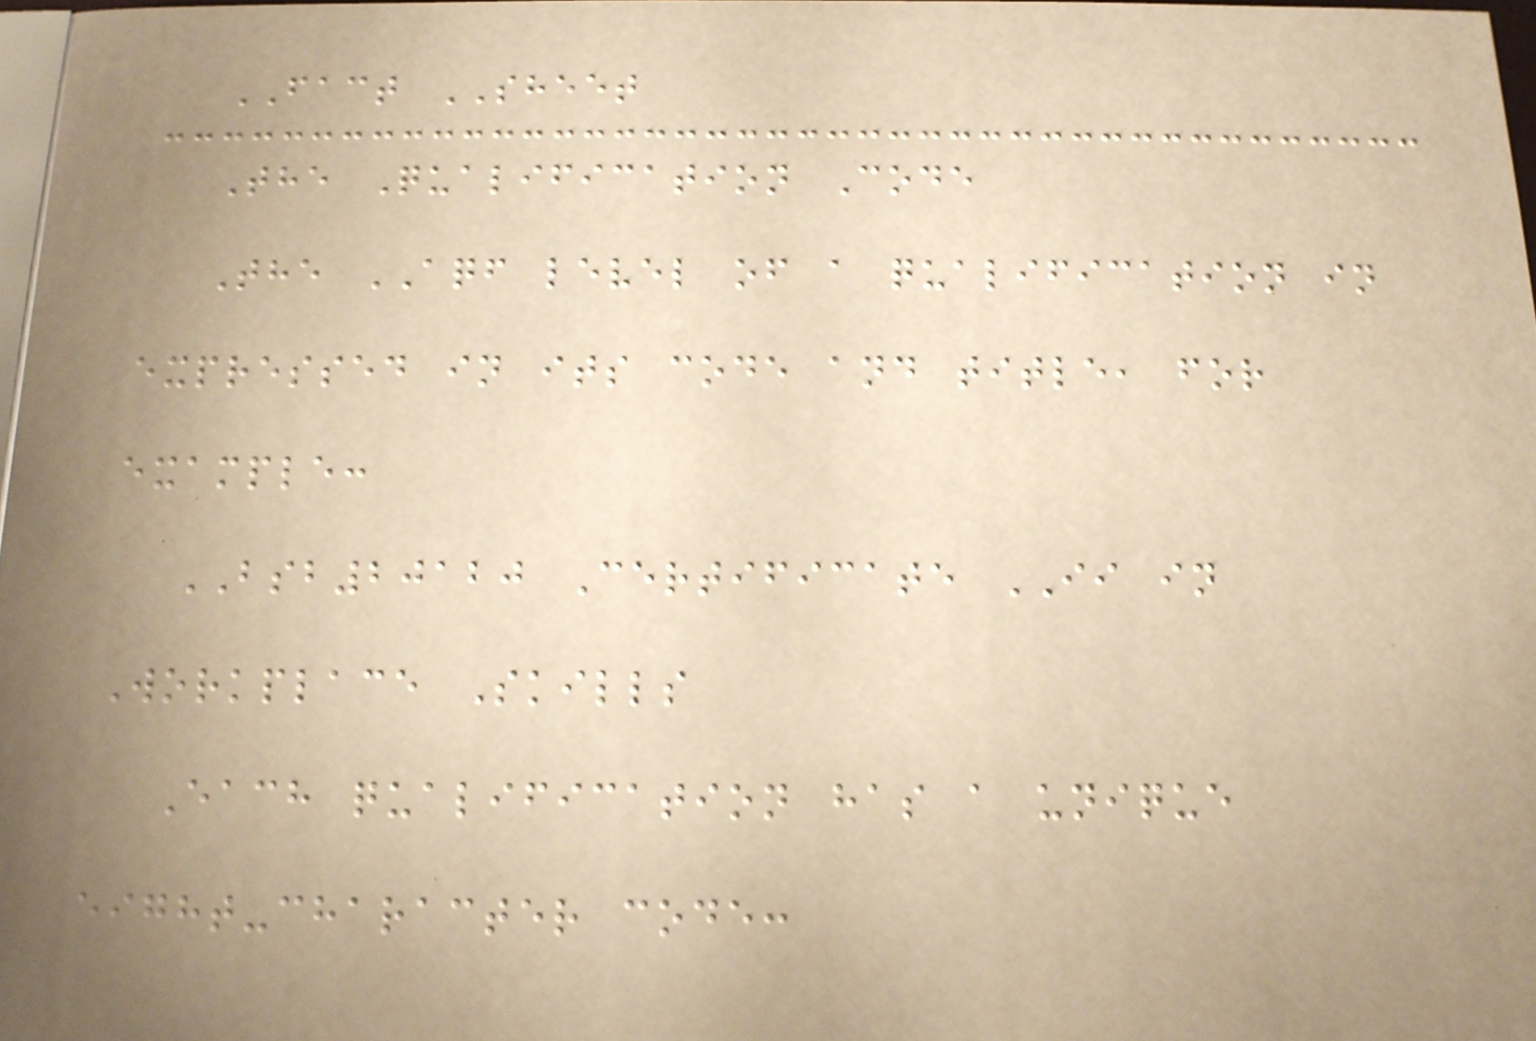FACT SHEET
The Qualification Code
The AQF level of a qualification in
expressed in its code and title, for
example:
BSB20120 Certificate II in
Workplace Skills
Each qualification has a unique
eight-character code:
